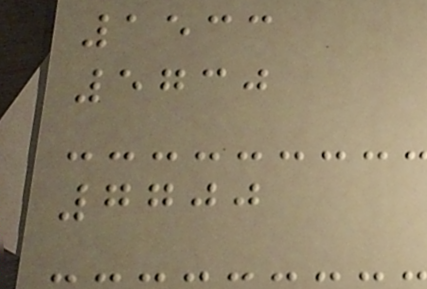1533
5730
7700
